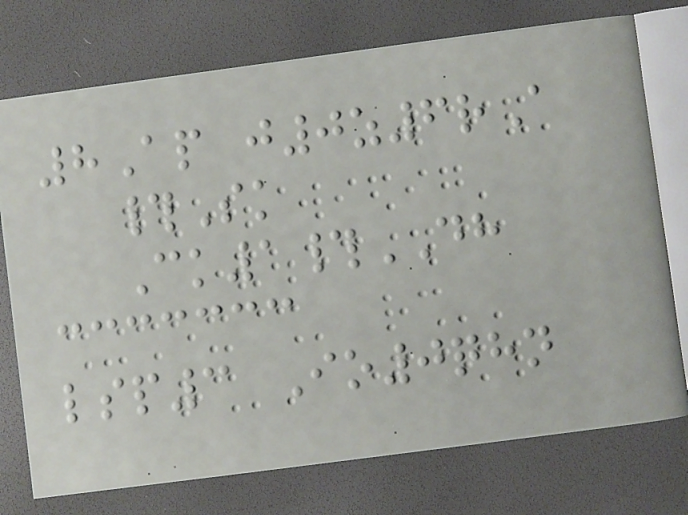8Ap j0z6rA
#Sk
Ck1#DH
lsp3 Io0qhn
